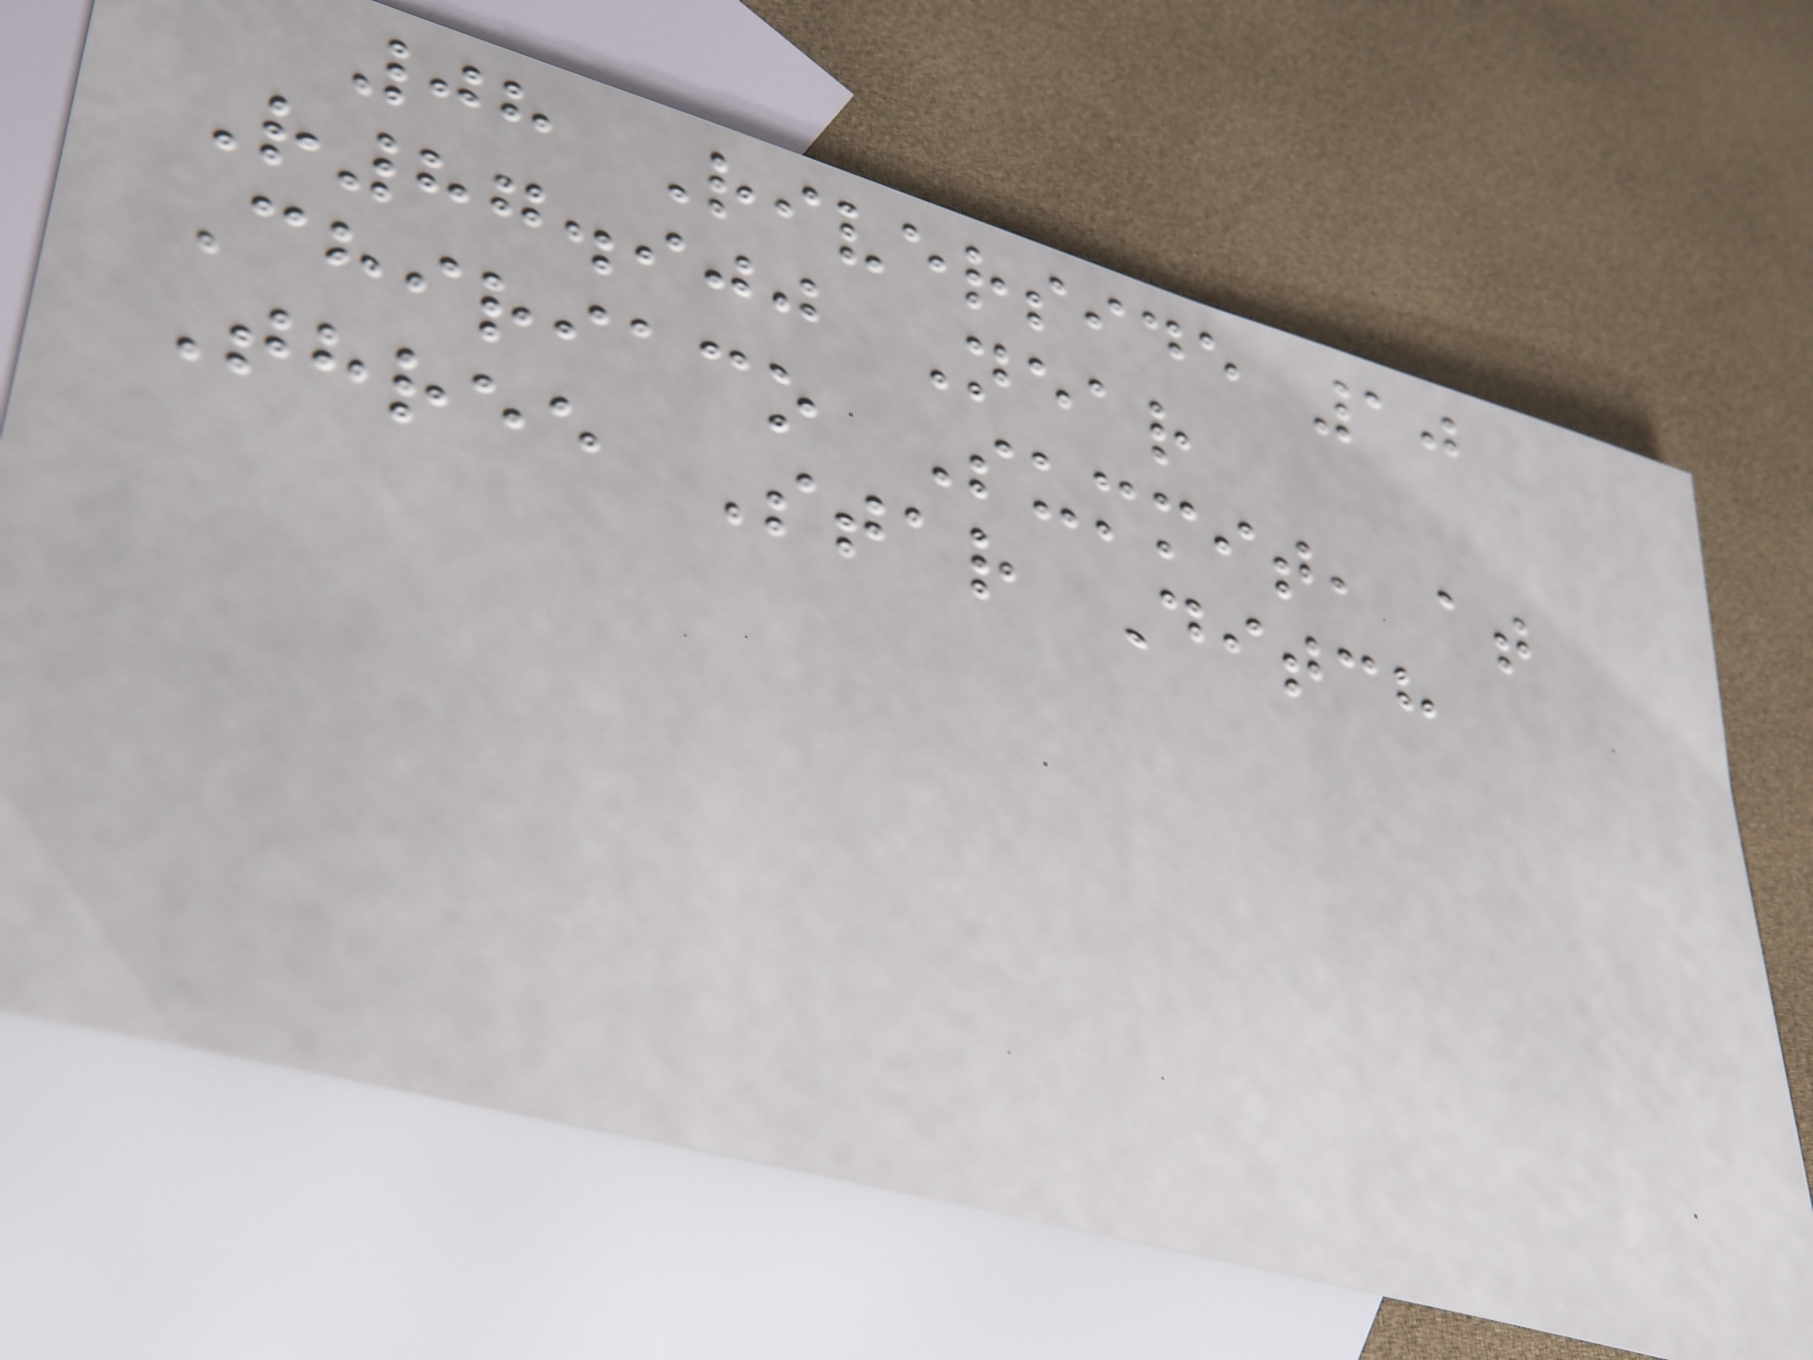08 Riverside 10
R87.900 Near
Chiriaco Summit, at
Three Star Ditch
